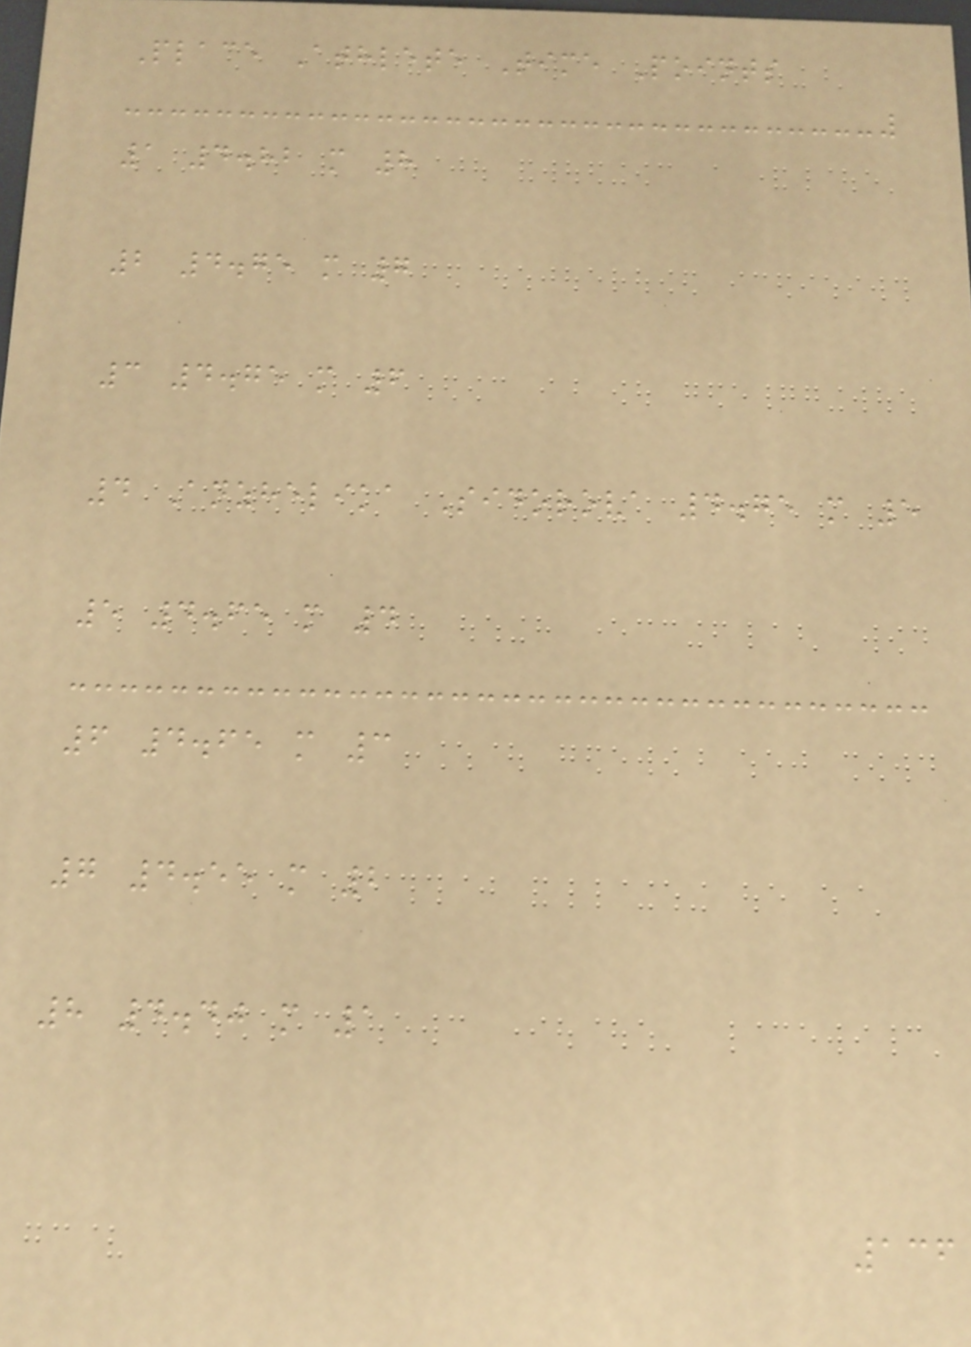Place Athlete Time Points
1 4.82 m 8
2 4.75 m 7
3 4.75 m 6
4 Anzhelika Sidorova 4.75 m 5
5 4.65 m 4
6 4.65 m 3
7 4.55 m 2
8 4.40 m 1
136
